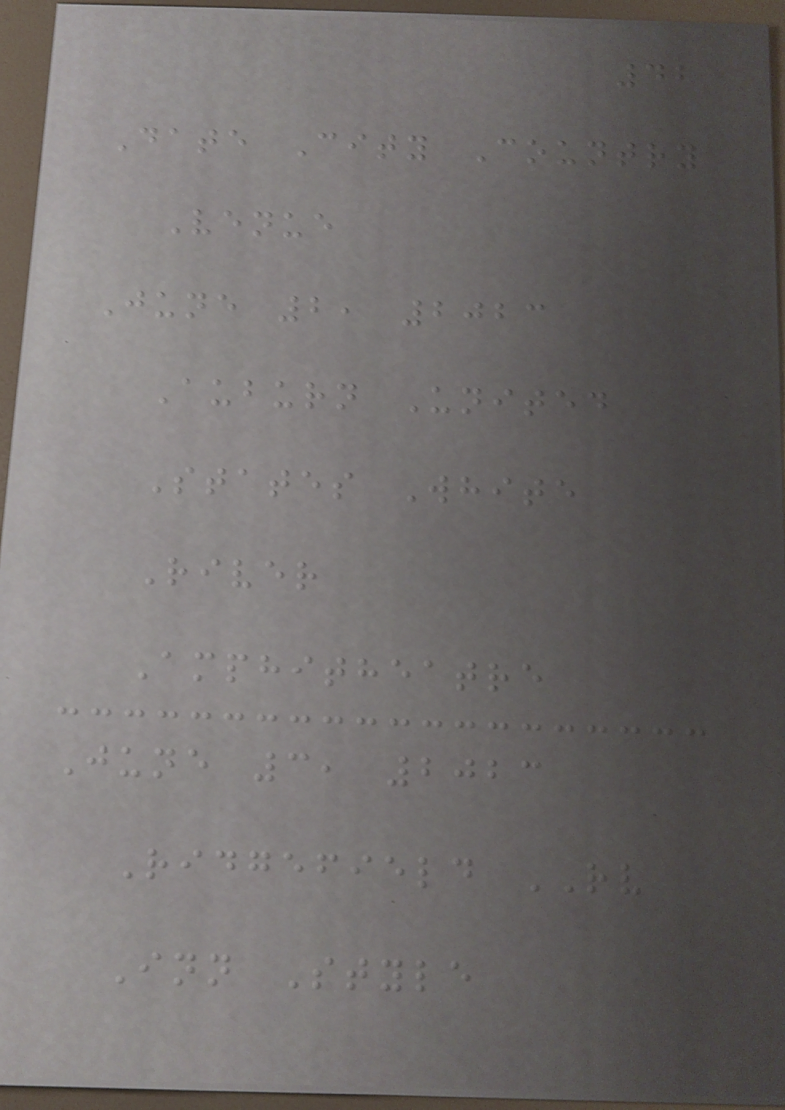42
Date City Country
Venue
June 2, 2023
Auburn United
States White
River
Amphitheatre
June 3, 2023
Ridgefield RV
Inn Style
